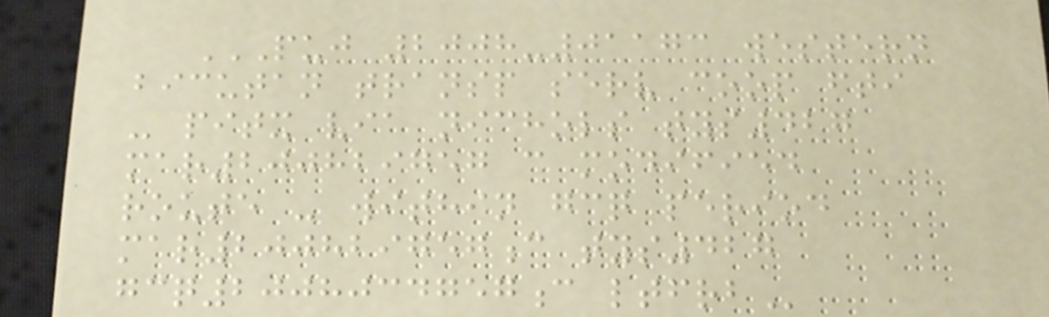PUJ 2008-01173 WESTERN
BICUTAN TRANSP SERV COOP FTI
- PITX VIA NICHOLS TYS427
MAR200829757 C MODIFIED
ROUTE - WITHIN GCQ PERIOD
MAR200829757C TYS427
GCQ2008034757C LTFRB
